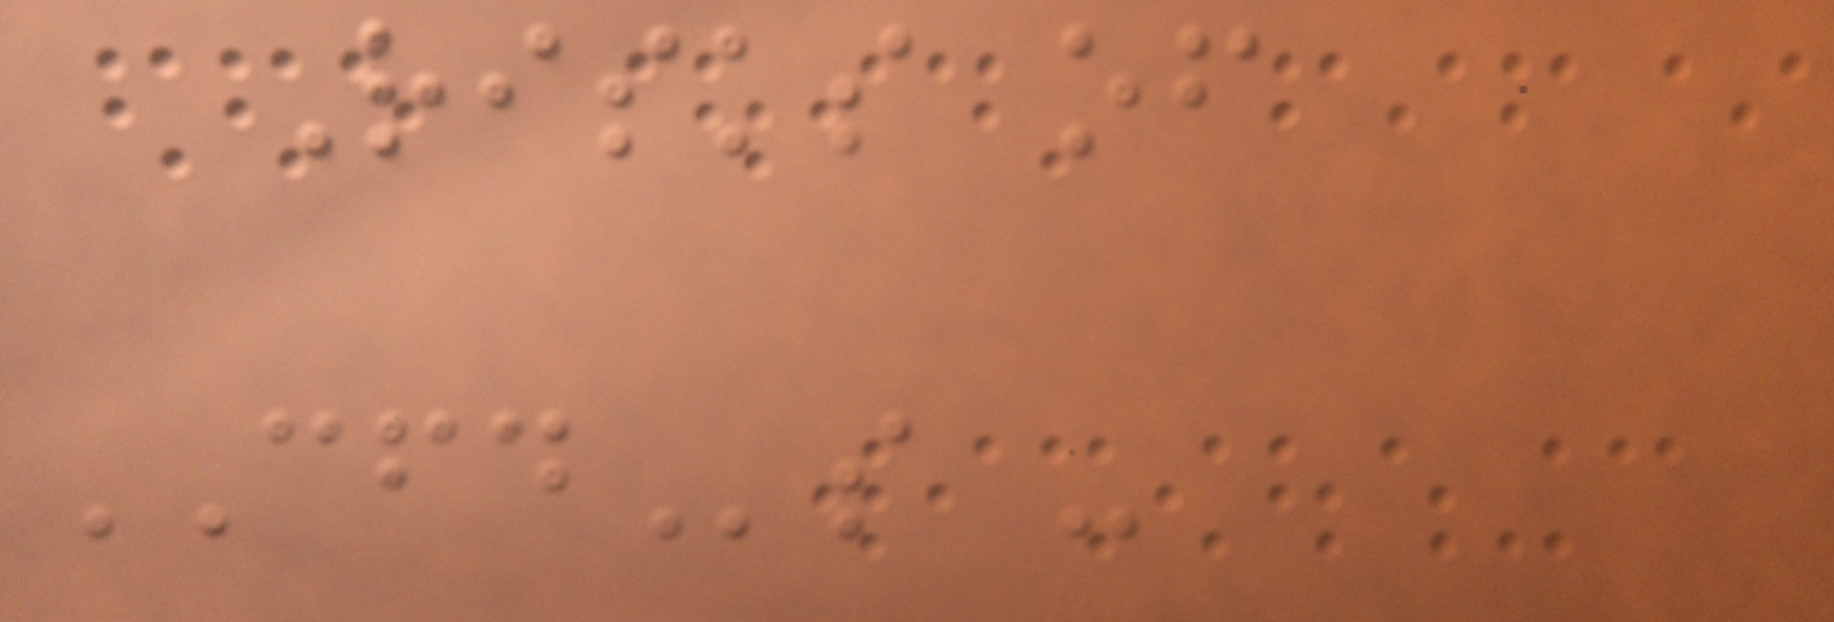Risks of
CFDs -
